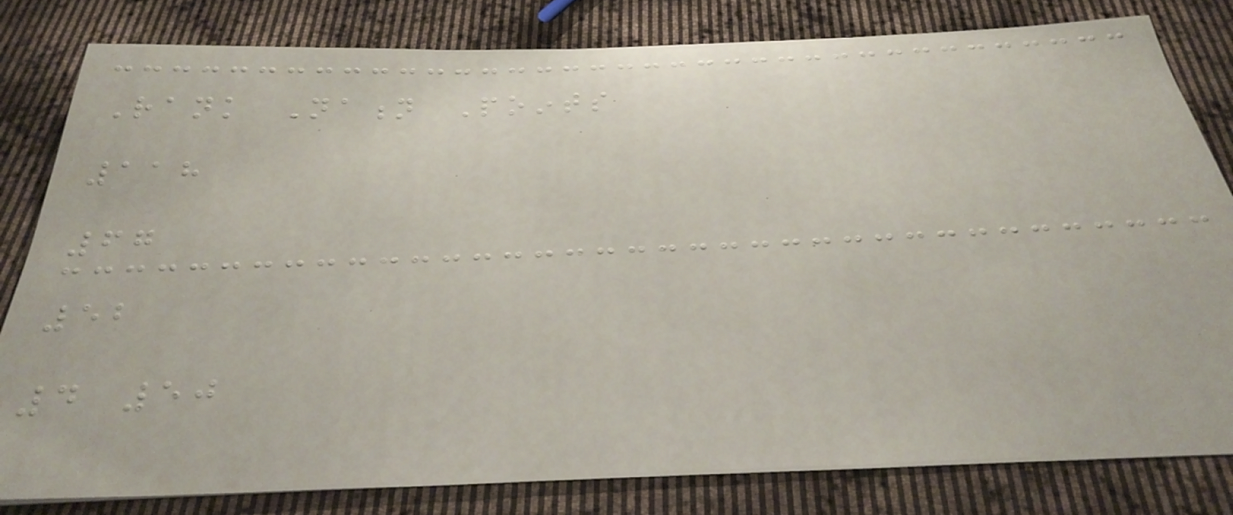Rank Nation Points
118
67
52
4 50
